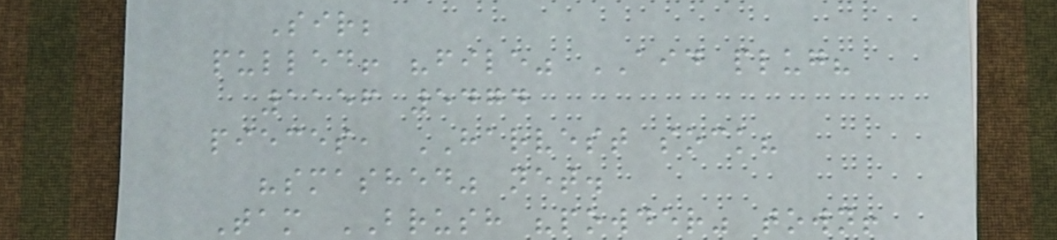Sir;
pulled! "file" AID plug?
1156 5474
pieces, HARVEST sock?
"smashed" net.
Tam BRUSH "powder" town!
